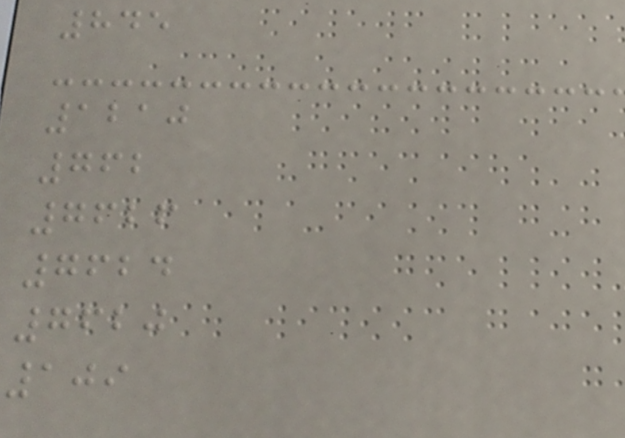845
1210
762
7626
7624
7620
109
